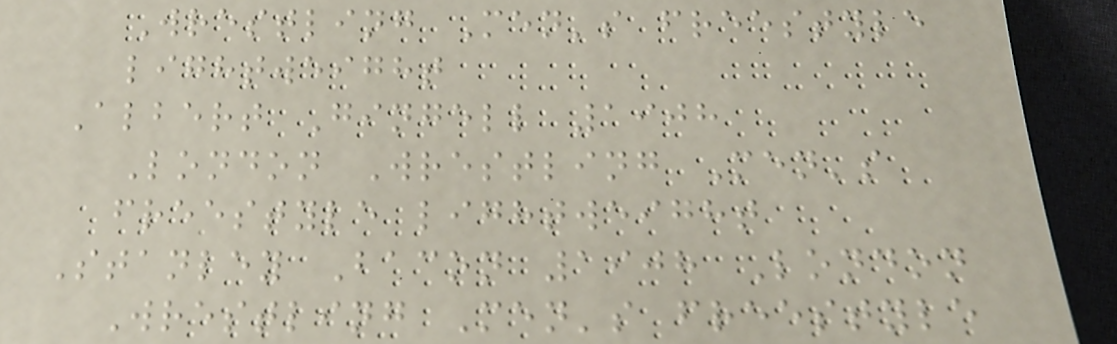Wrestling Men's freestyle
lightweight
Albert Gingell 1908
London Wrestling Men's
freestyle lightweight
Stanley Bacon 1908 London
Wrestling Men's freestyle
